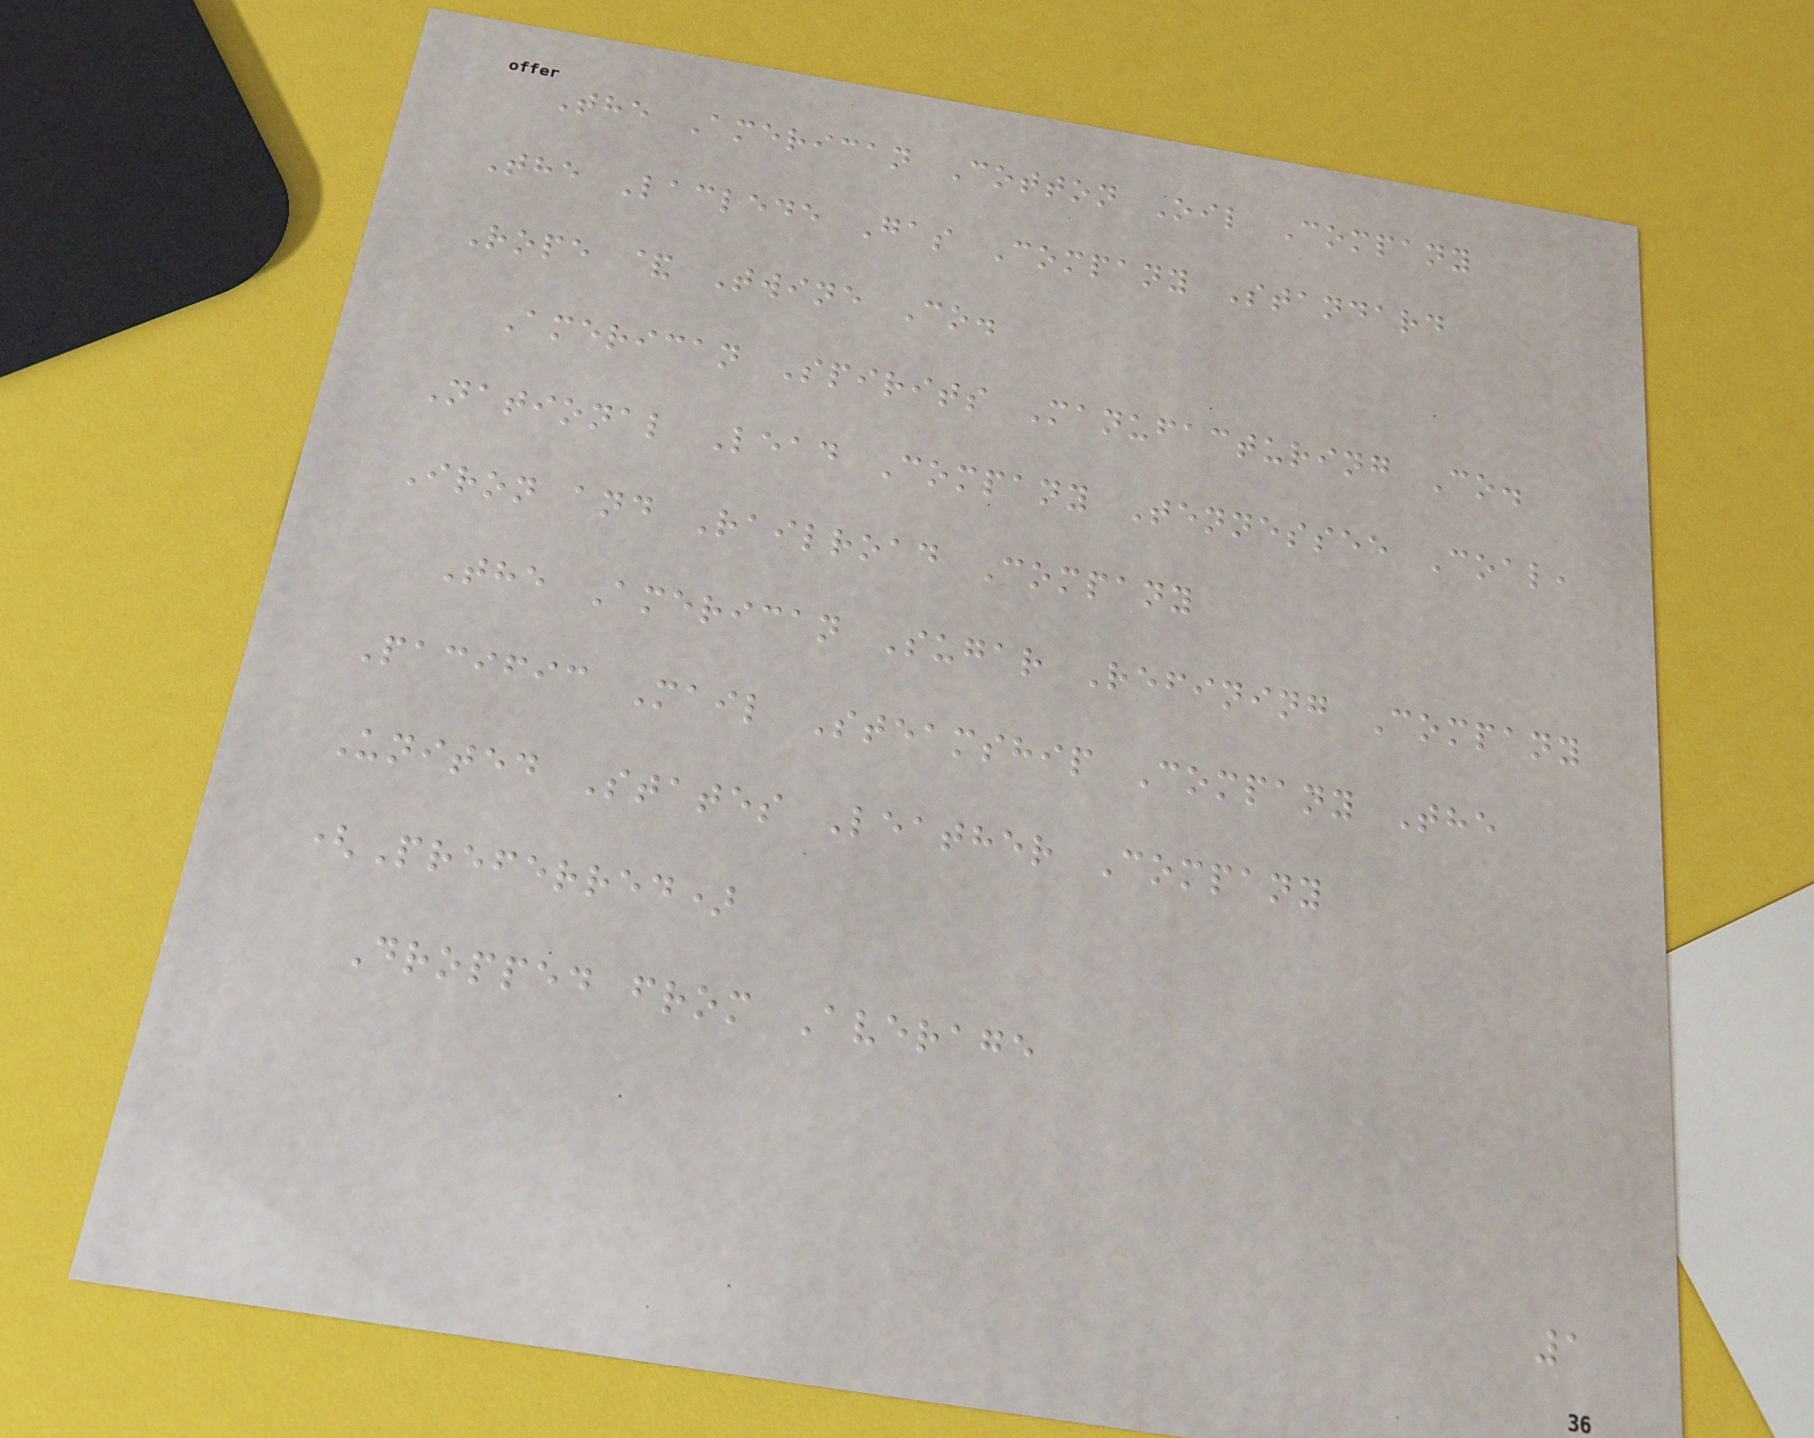The American Cotton Oil Company
The Laclede Gas Company Standard
Rope & Twine Co.
American Spirits Manufacturing Co.
National Lead Company Tennessee Coal,
Iron and Railroad Company
The American Sugar Refining Company
Pacific Mail Steamship Company The
United States Leather Company
(Preferred)
Dropped from Average
1
